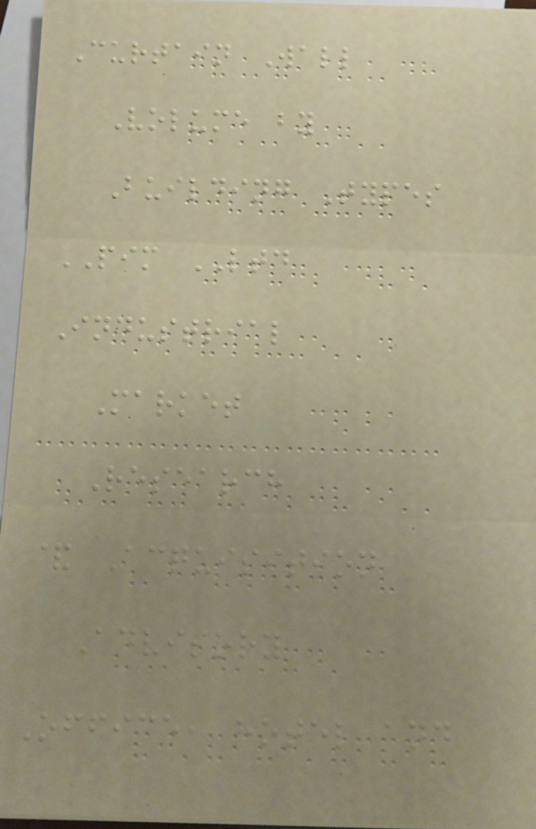Curtain Wall
Volume by
Building Types
PIM LTD
Industrial
Market
Research
& Acquisition
Advisory
Office, hotel and
